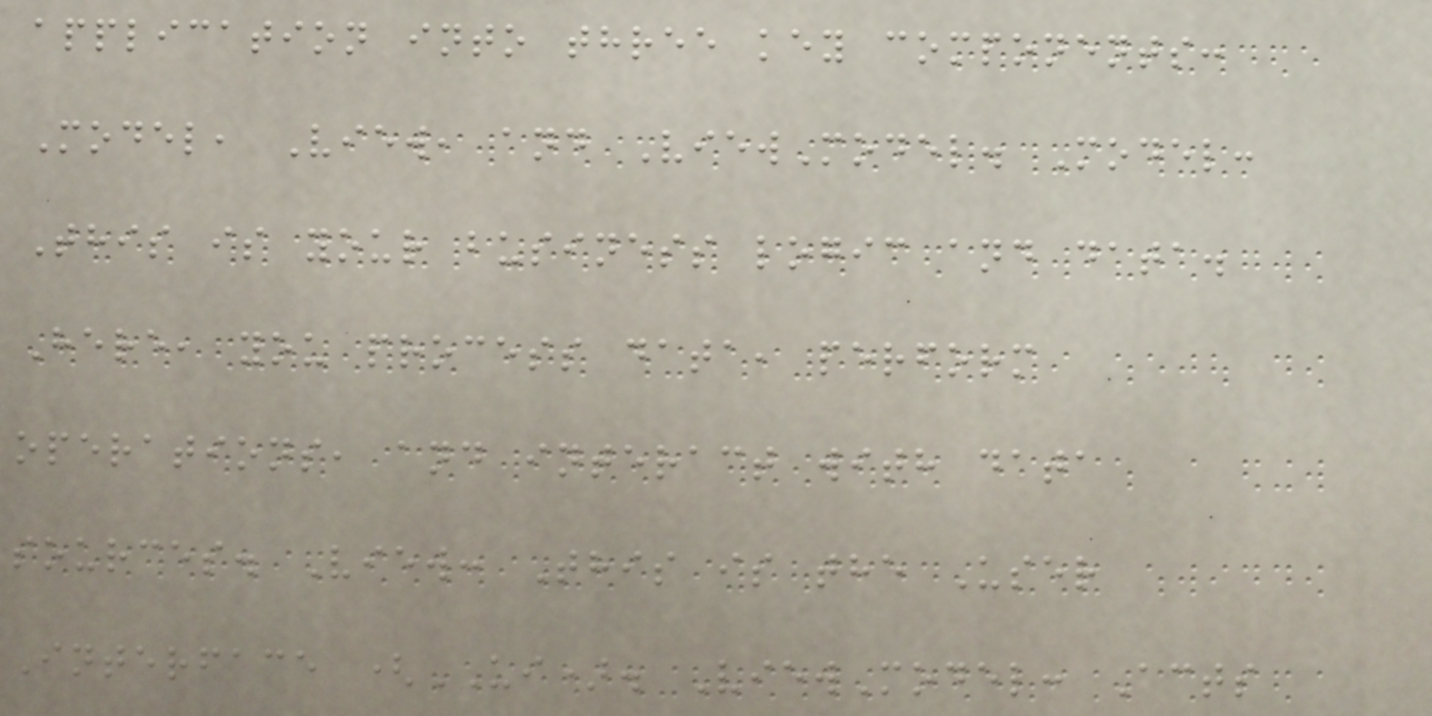application into three key components:
Model, View, and ViewModel. Model:
This is your business logic and data.
Here, you process data, perform
operations, and interact with data
sources. View: This is the User
Interface (UI). ViewModel: Acts
